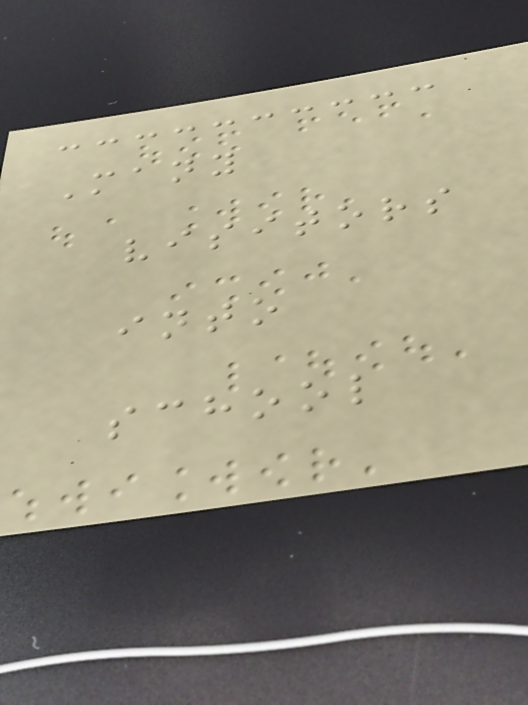Many
visitors
into
school
